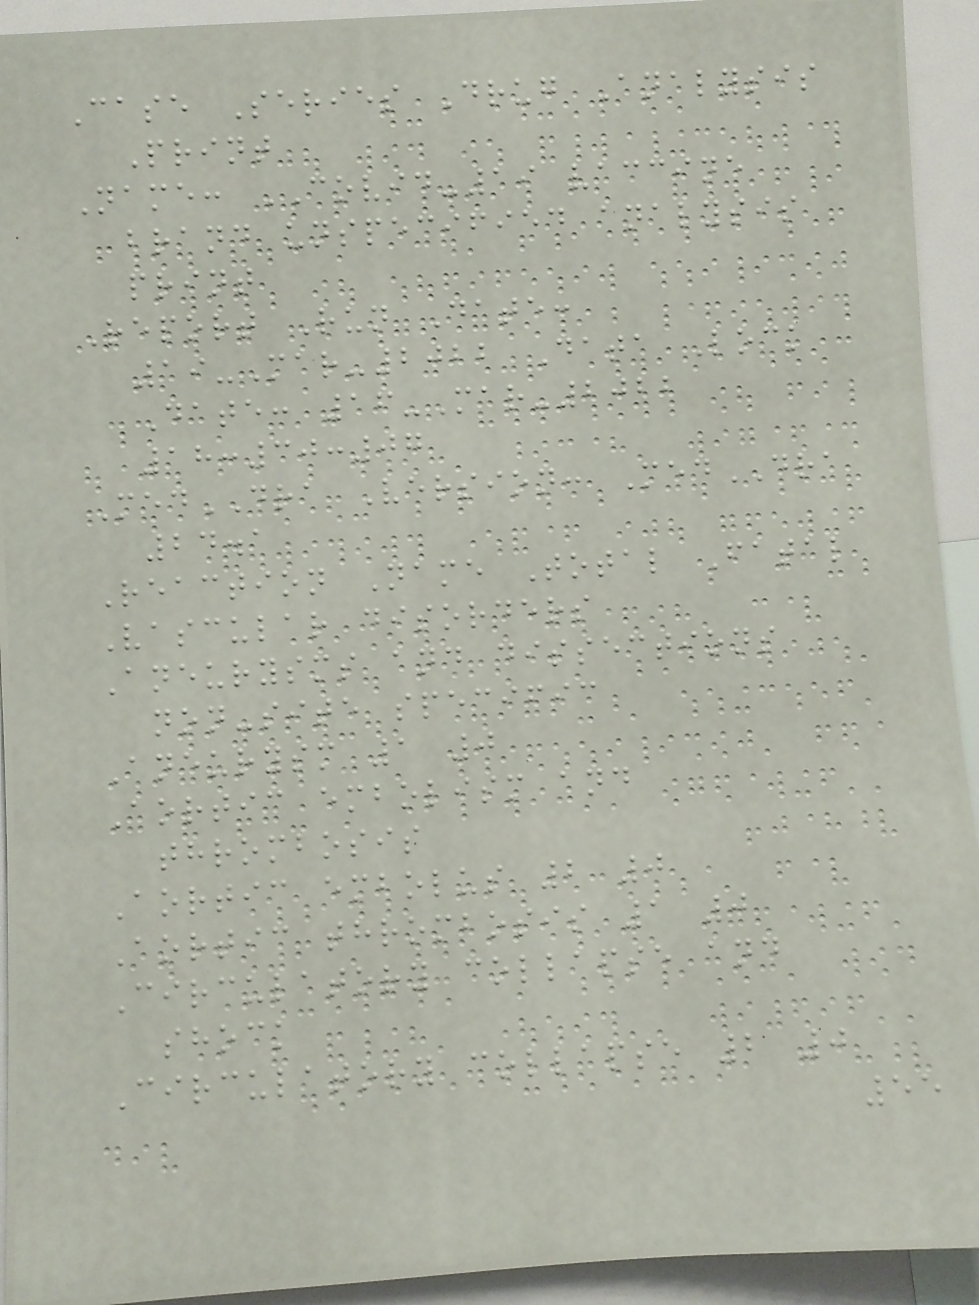Case Series Drug Analysis
Print
Name: COVID-19 vaccine
brand unspecified analysis
print
Report Run Date:
19-Mar-2022 Data Lock
Date: 16-Mar-2022
18:30:07
MedDRA Version: MedDRA
24.1
Reaction Name Total Fatal
Vascular disorders
Aneurysms and dissections
non-site specific
Aneurysm 1 0
Aortic embolism and
thrombosis
Aortic embolus 2 0
Aortic thrombosis 1 0
Circulatory collapse and
shock
Circulatory collapse 2 0
55
